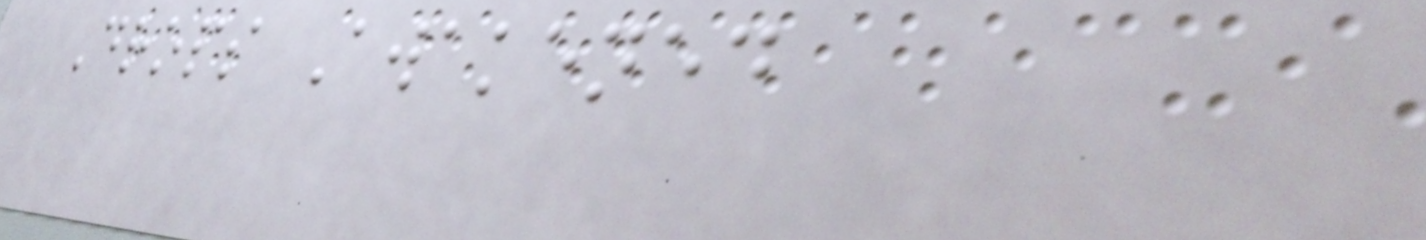Drops Awakened
